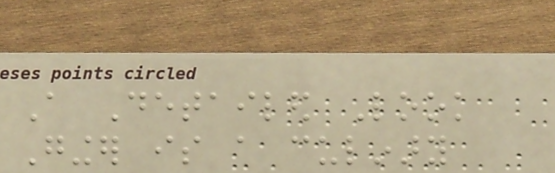A Detailed Look
Ginger is a culinary
